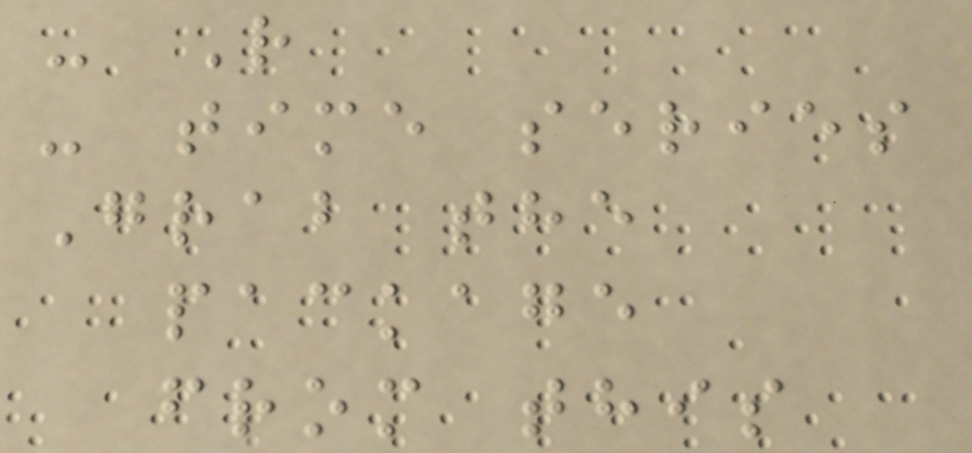- R
- time series
Grab the
package
from this
